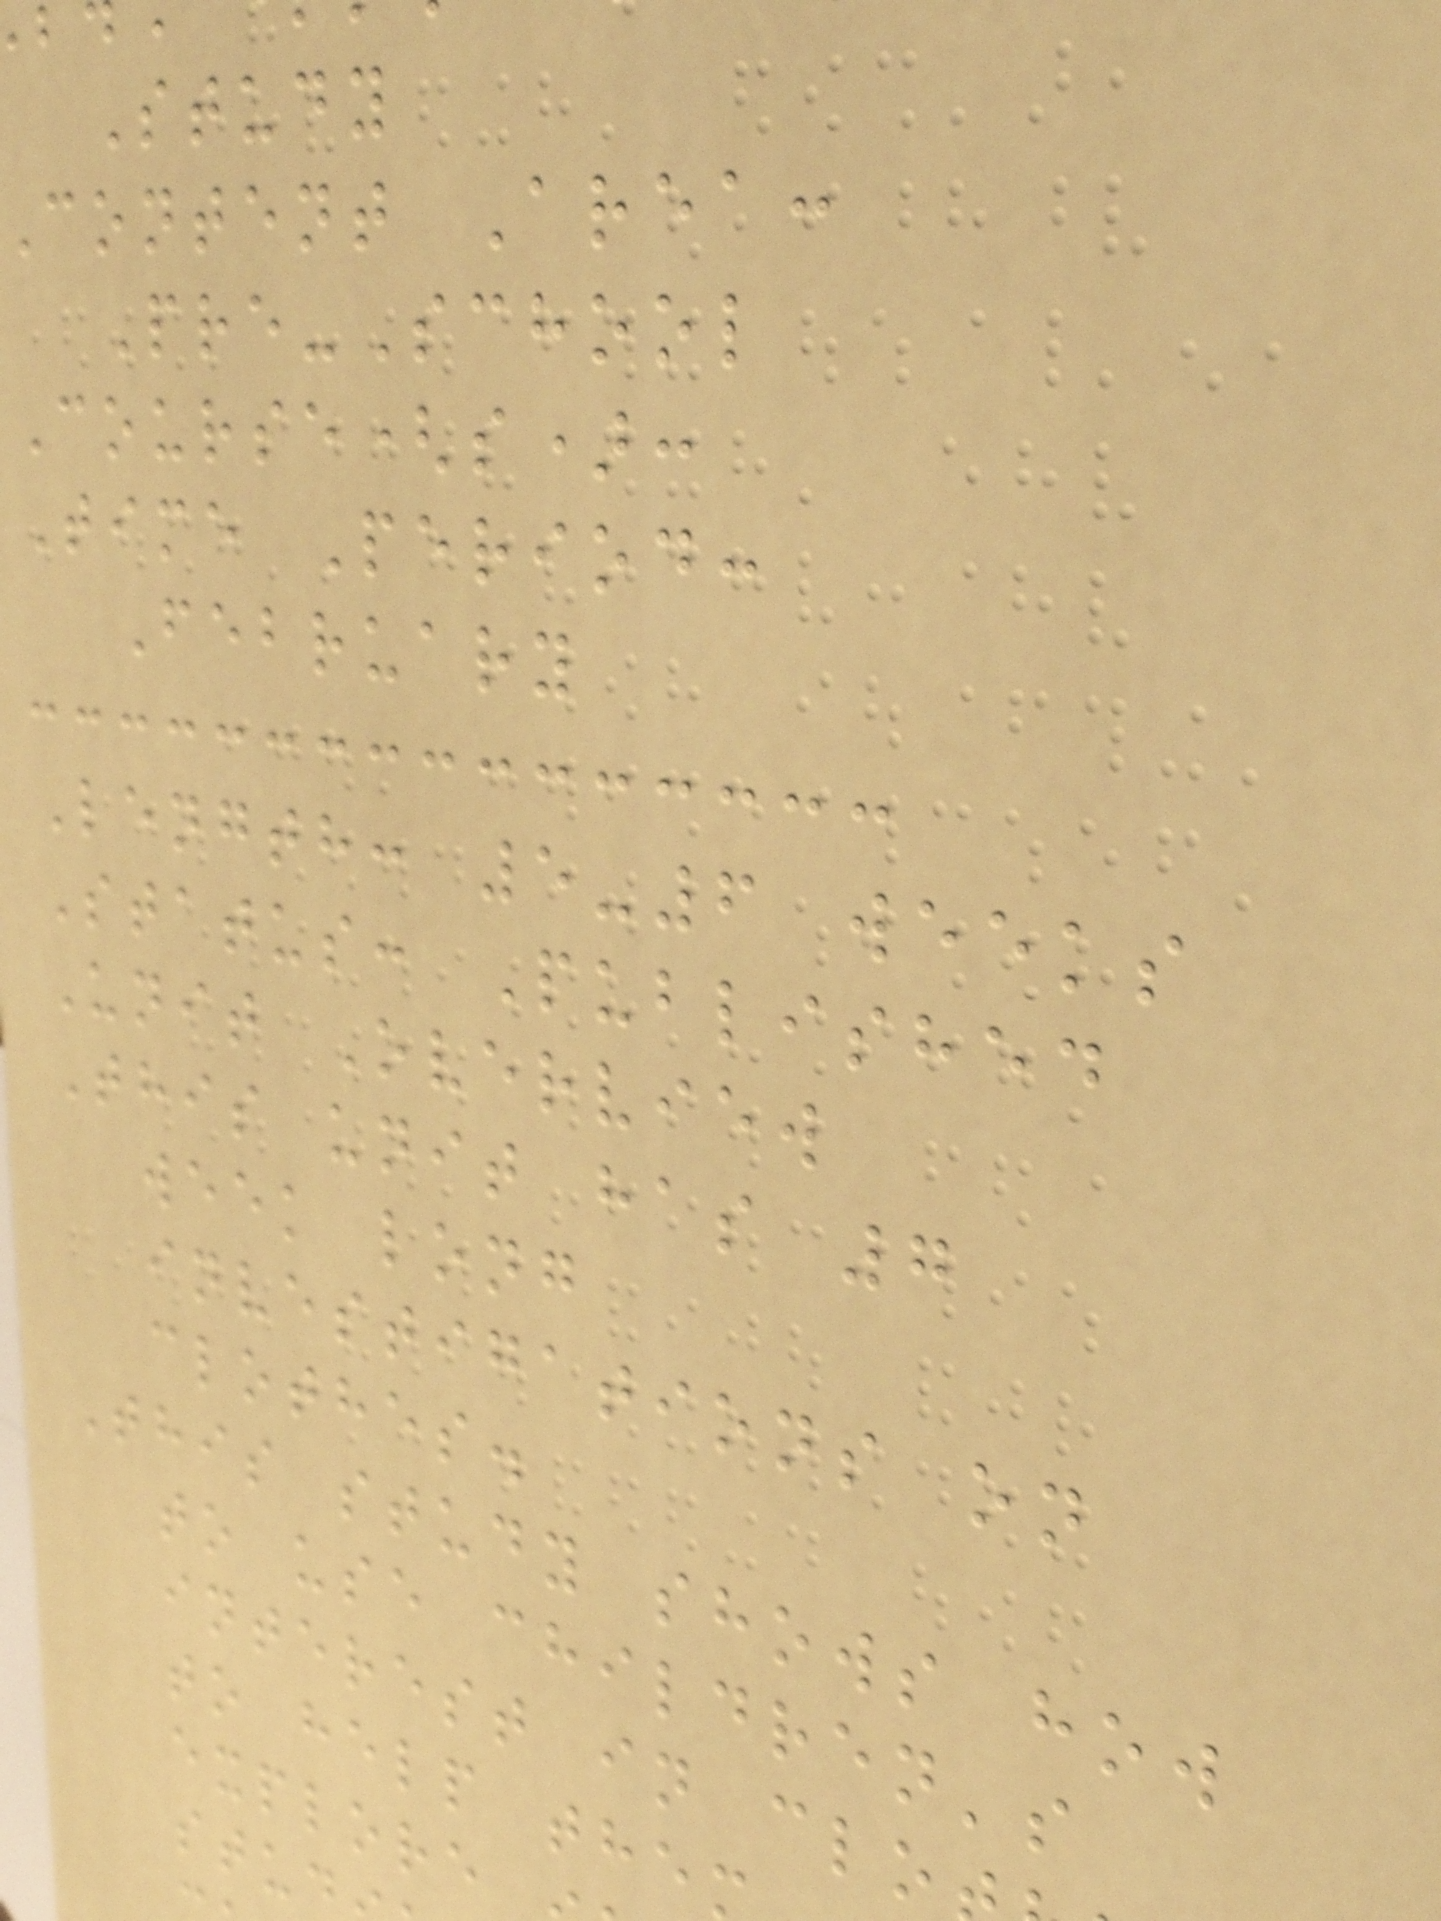Study
content Area:
Pre-School
Course(s):
Time Period:
February
Length: 5-6 weeks
Status: Published
Unit Overview
This unit has 7
week long
investigations on
clothes.
This study shows how
to use children's
interest in clo
to help the
explore
